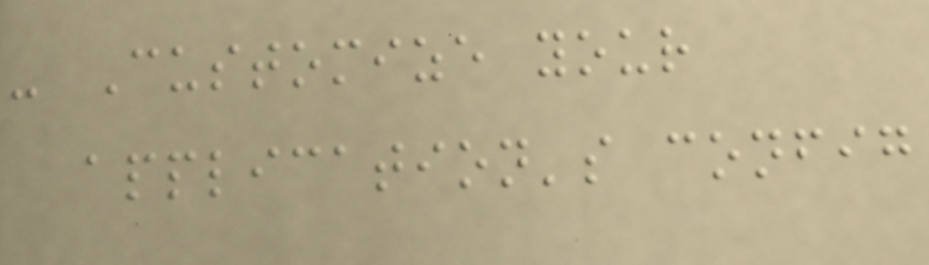- Customize your
application's config
